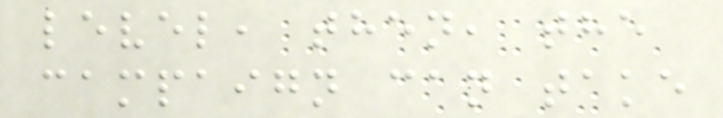level, then, the
campaign can take
